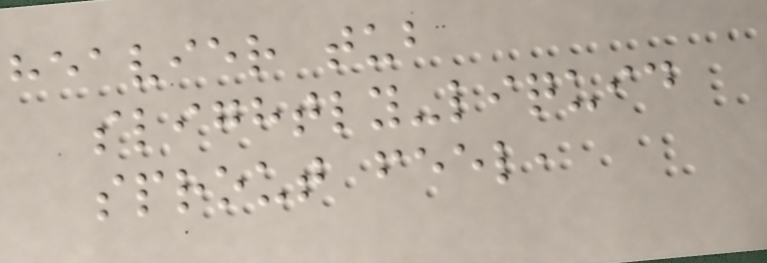heavier tub
slightly-liquid
sprout feel,
